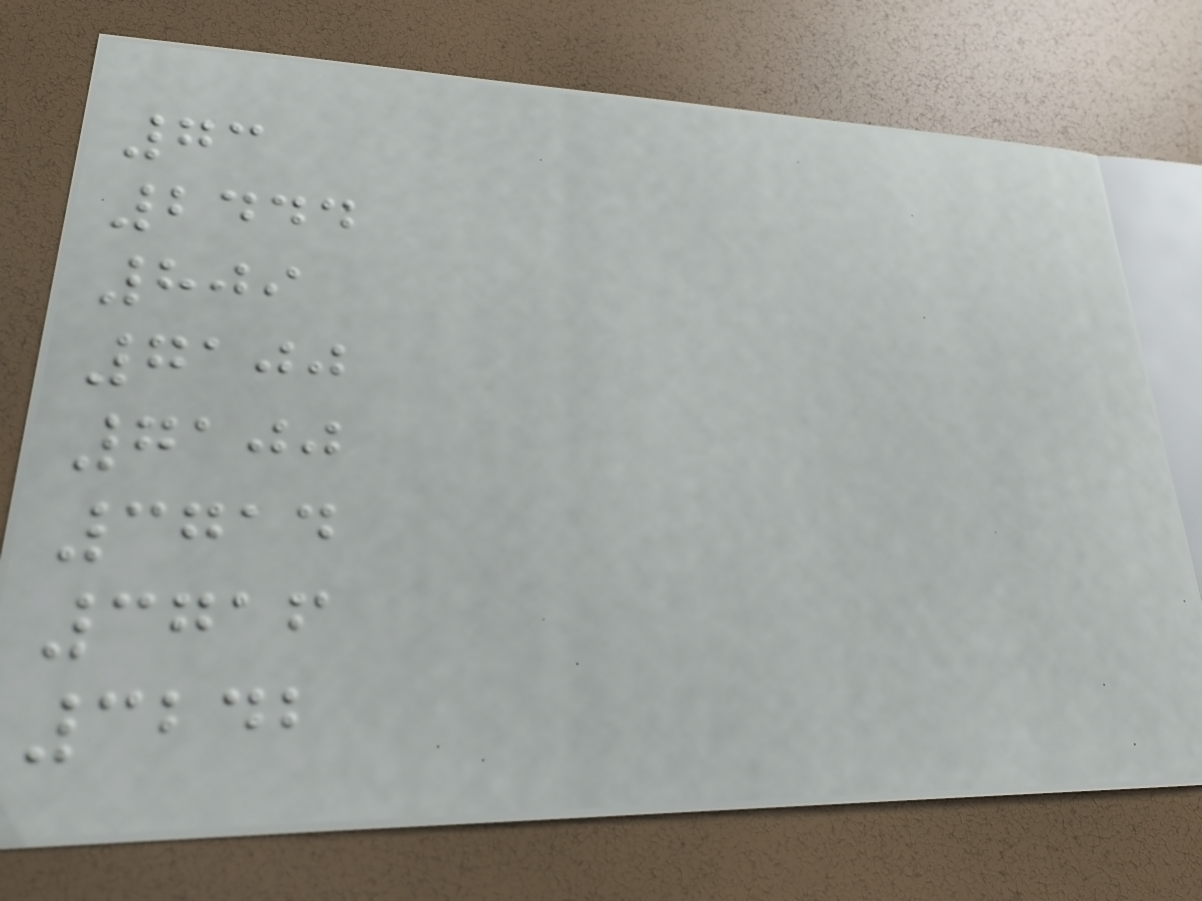73
2444
809
7100
7100
3714
3716
3242
